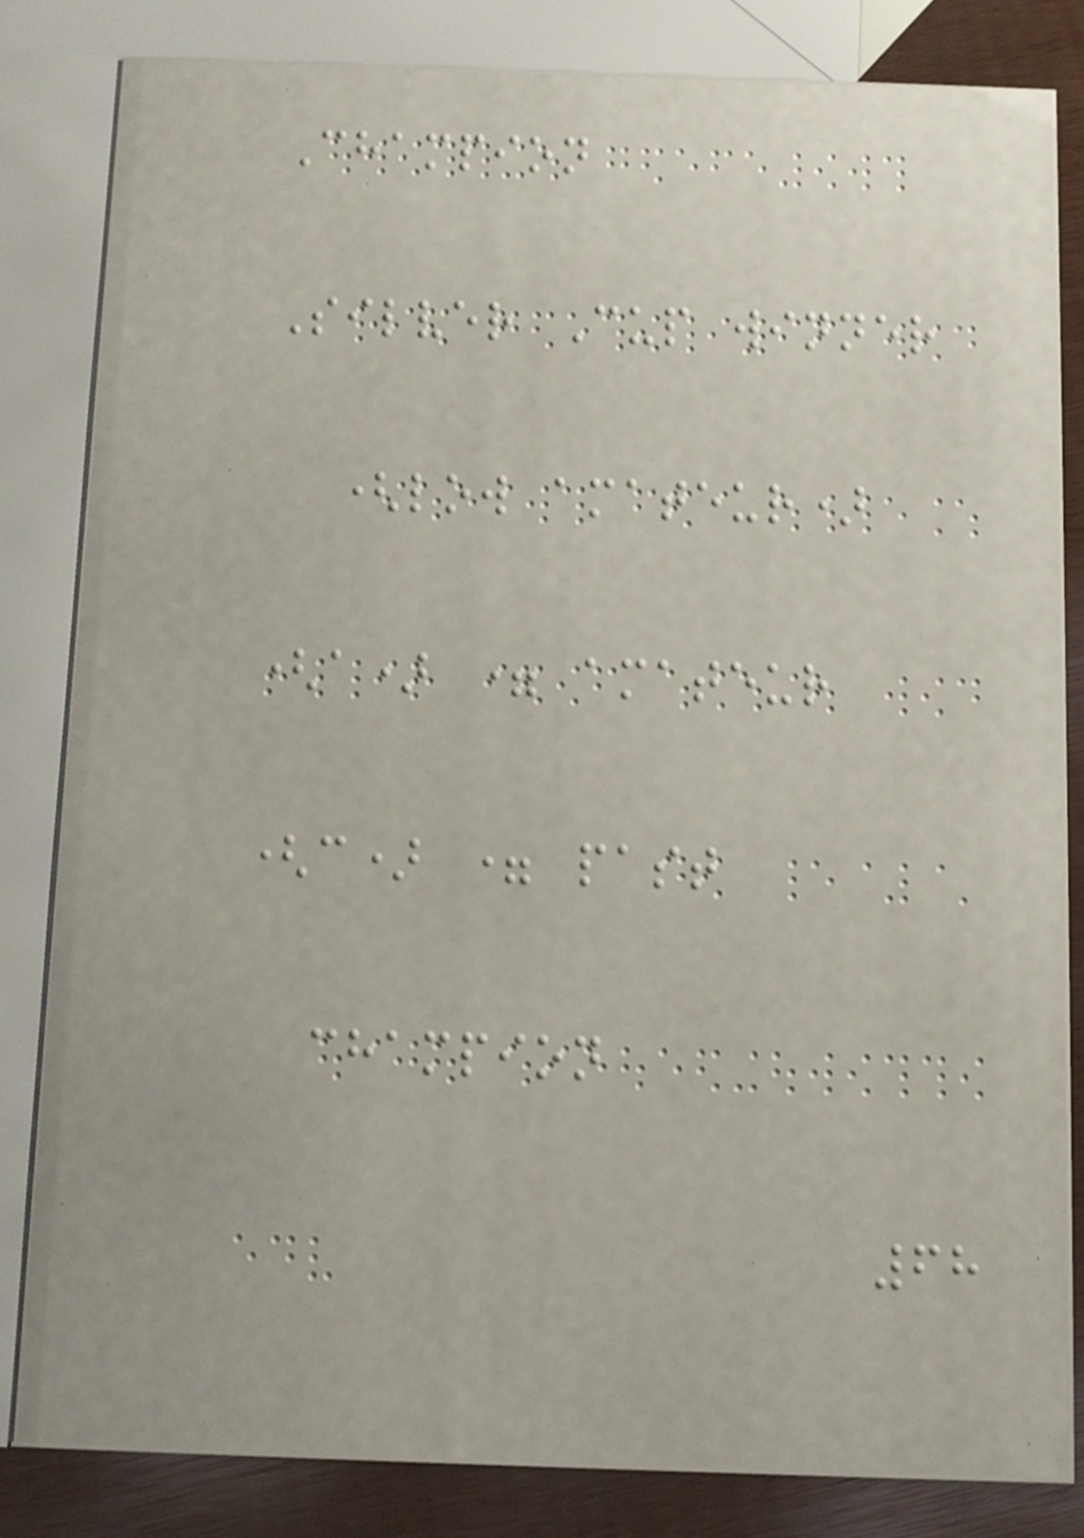Champion
Silver Cup winner
(low amateur)
(a) = amateur
(c) = past
champion
68
